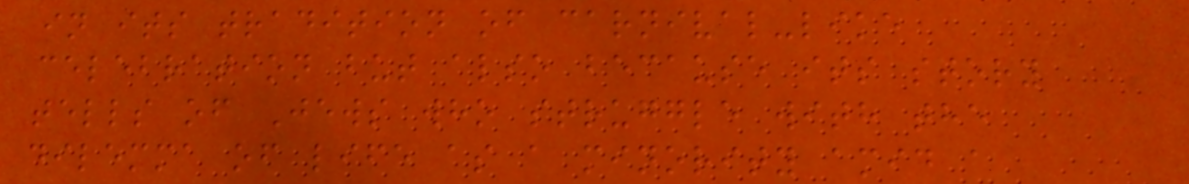in its tradition of carnival-like
celebration but also because its story
tells of Jews who struggle with the
dilemma of life as a minority amid a
